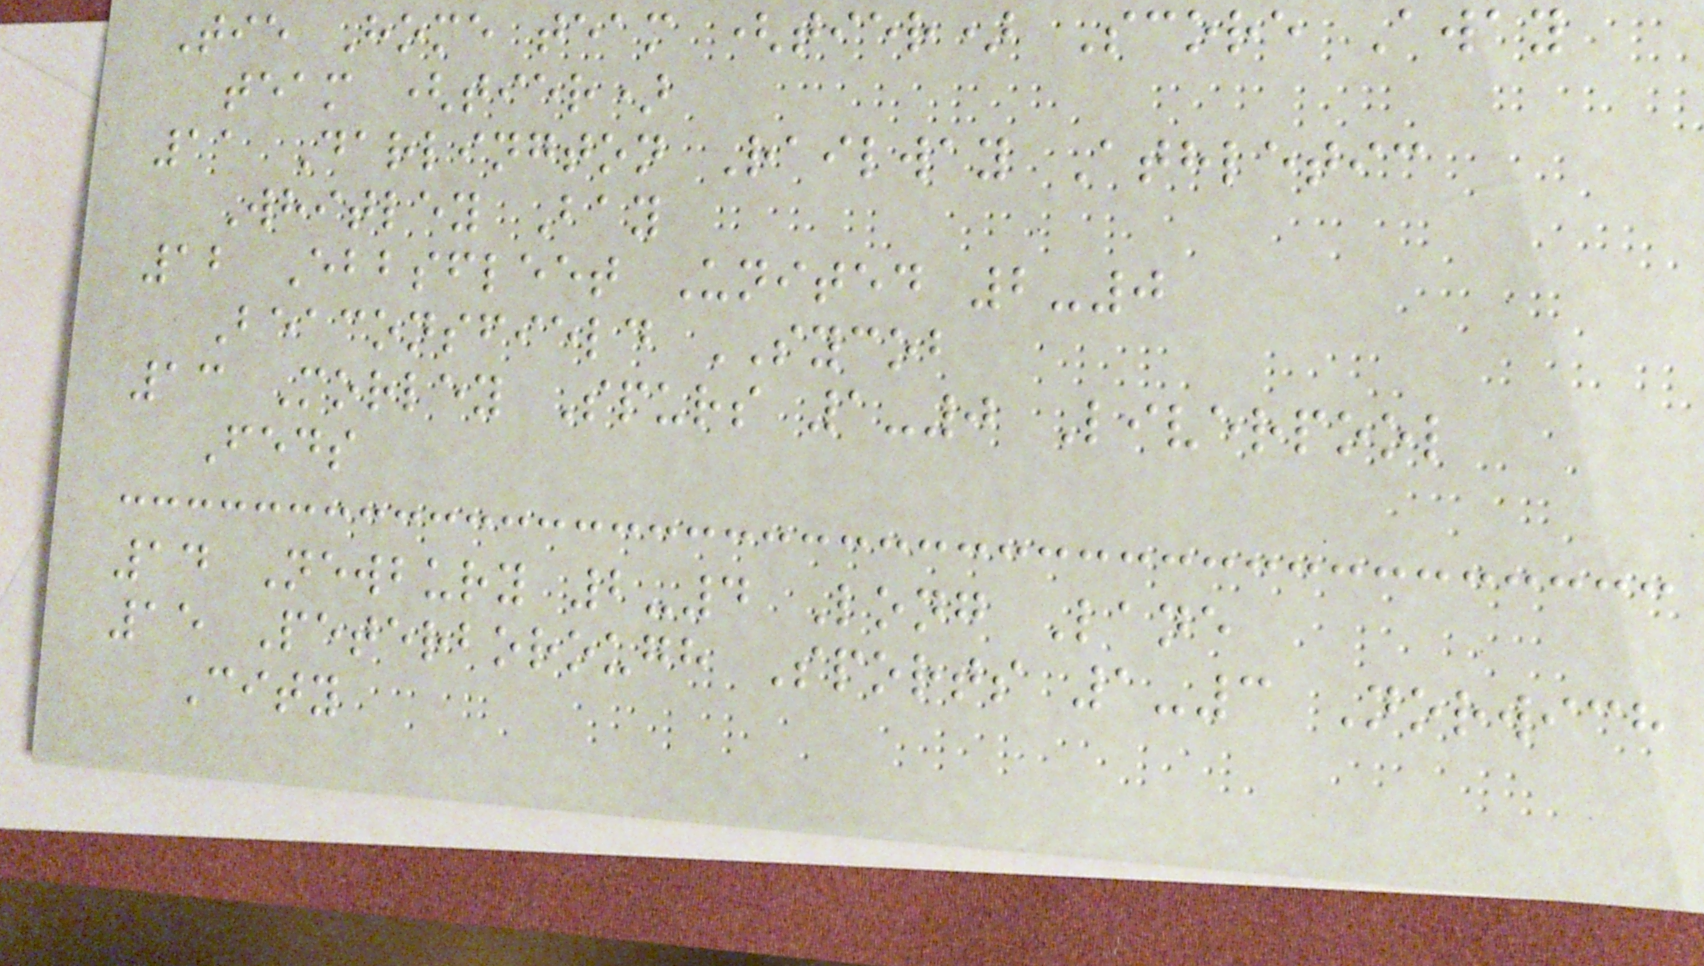Tie Home team (tier) Score Away
team (tier)
11 Darlington Railway Athletic
Whitley Bay
12 Ebbsfleet United 2-0
Beaconsfield SYCOB
13 Morley Spurs 1-0 Liverpool
Feds
14 Newbury 2-4 Long Lane
15 Peterborough Sports 1-3 Norwich
City
